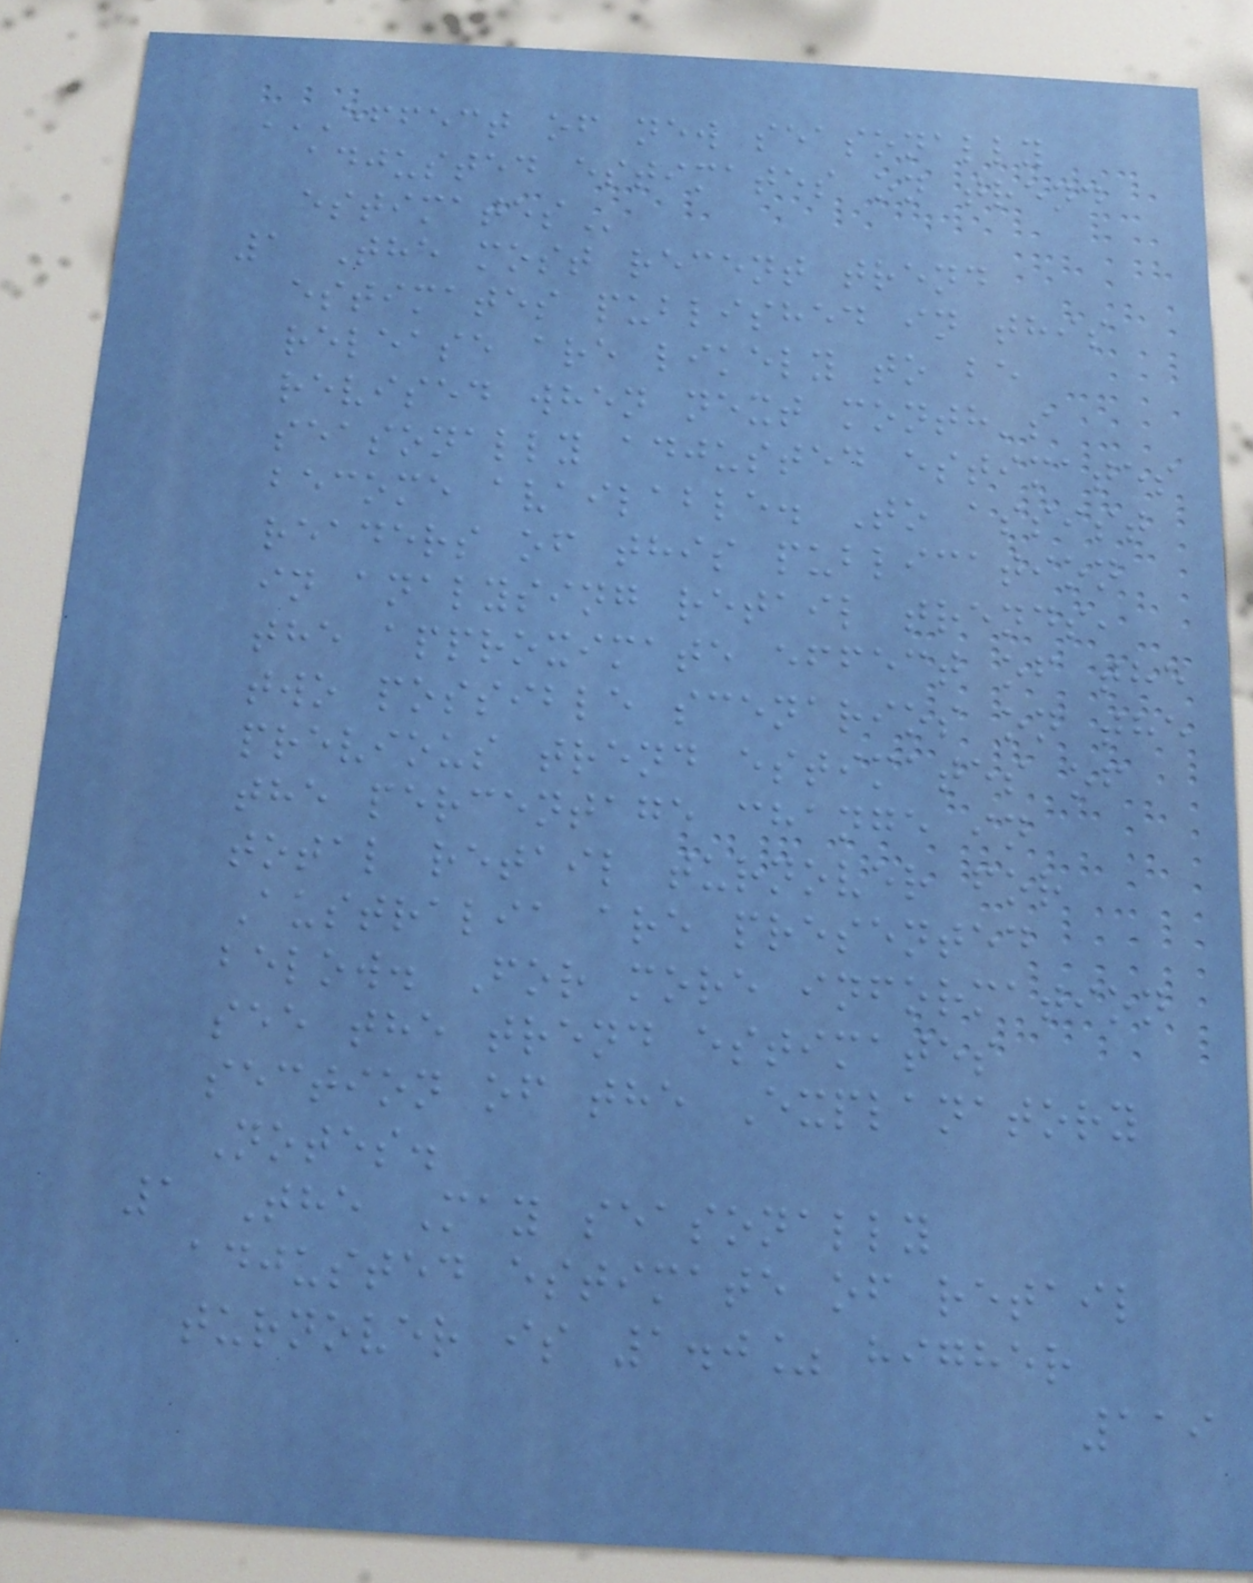EFFECT OF NEW SEASONALLY
ADJUSTED ESTIMATES ON TREND
ESTIMATES
1 The most recent trend
estimates published in this
release are likely to be
revised when next month's
seasonally adjusted estimates
become available. To assist
readers of this publication
in analysing retail trends,
the approximate effect of the
two possible scenarios on the
previous trend estimates of
the percentage change in
total retail turnover for
Australia are presented
below. For more information
see the trend estimates
section of the Explanatory
Notes.
1 The May seasonally
adjusted estimate of retail
turnover is 1.0% higher
119
